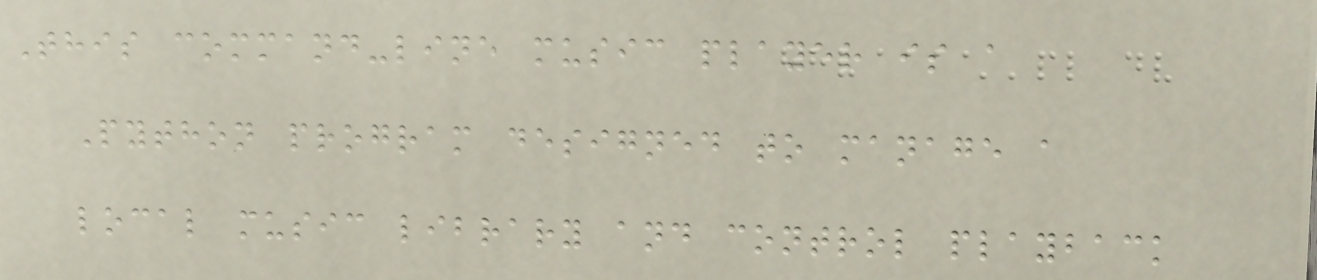This command-line music player is a
Python program designed to manage a
local music library and control playback
